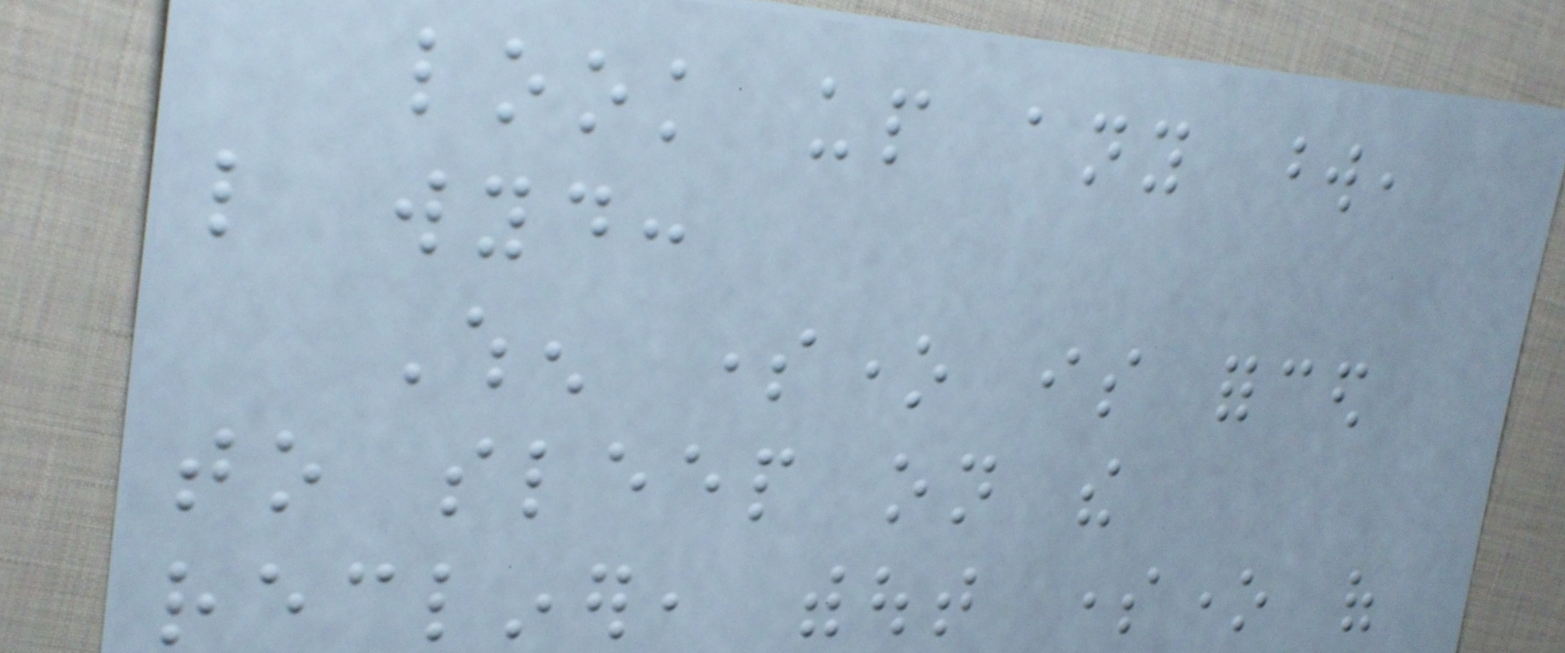look up any word,
like wyd:
When someone is forced
to sleep on the
recliner, without someone of
